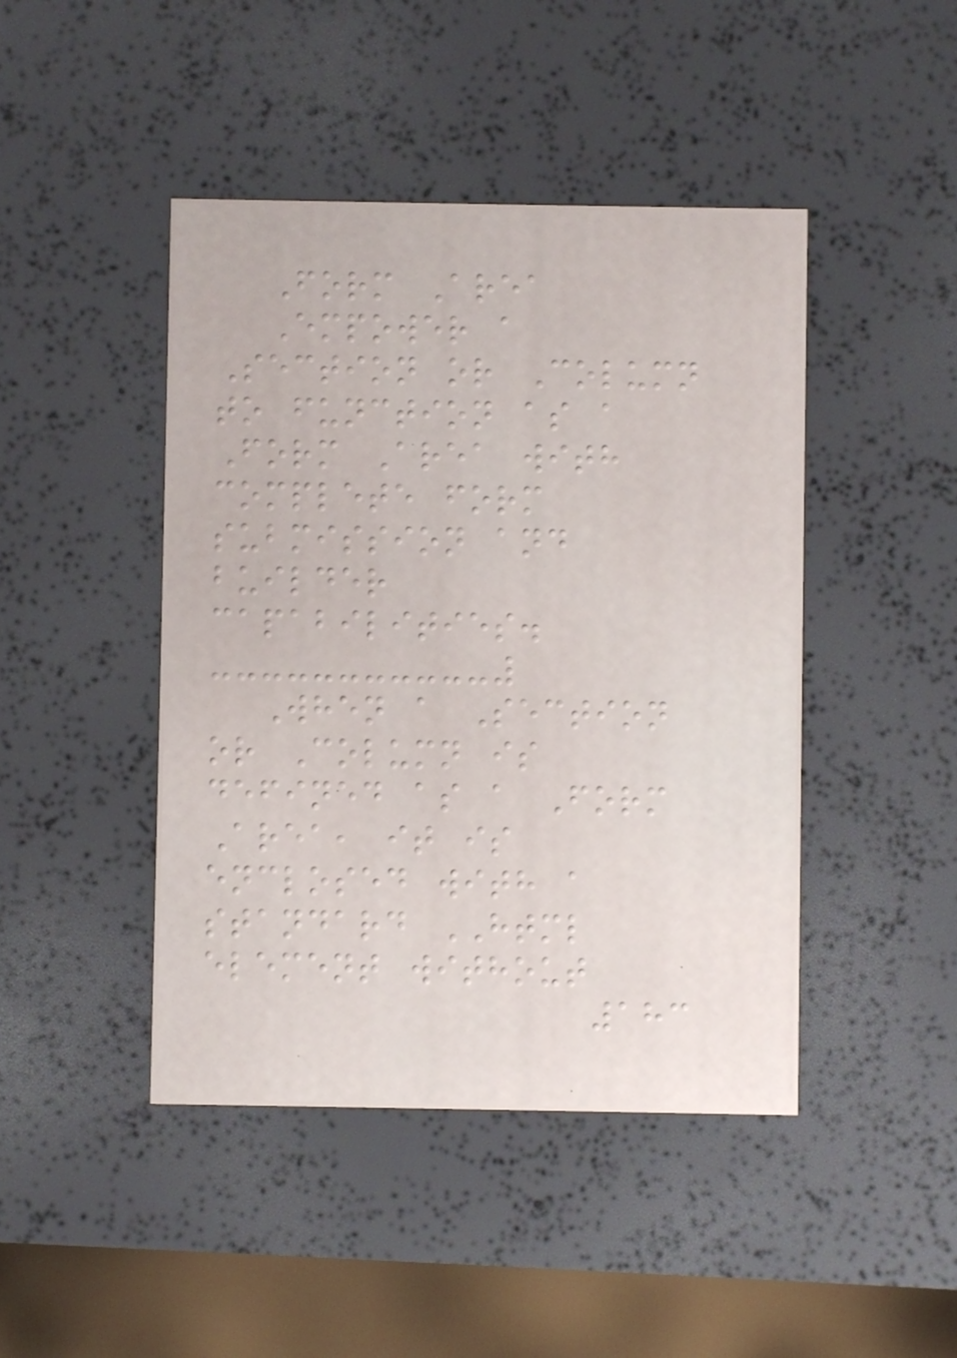Form Area
Empower a
Section or Column
to function as a
Form Area with
complete form
submission and
builder
capabilities.
When a Section
or Column is
defined as a Form
Area, it is
enclosed with a
standard HTML
element without
183
